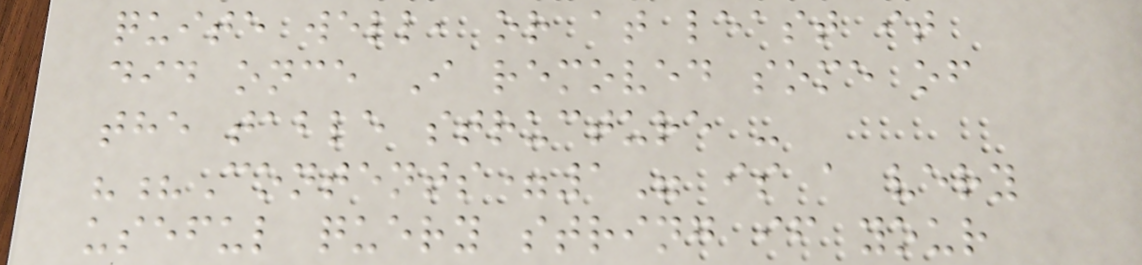quite well, or at least it
did once I removed some of
the table structure -
"?Contents=1" is a very
useful query string if your
